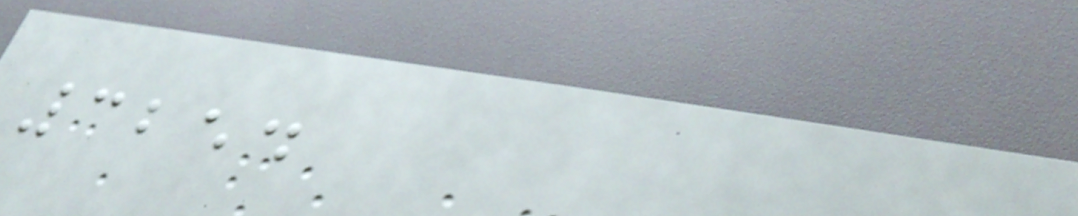3254
